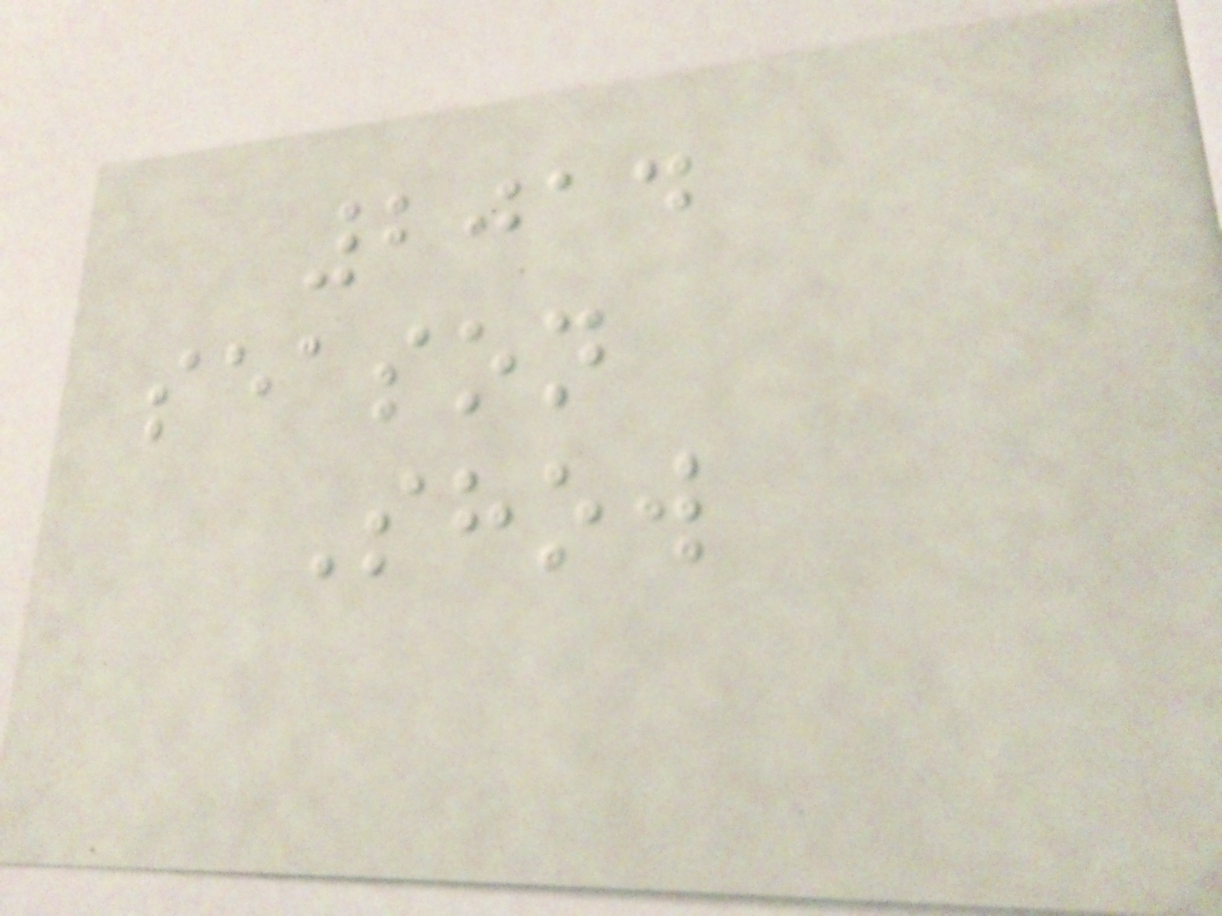2014
season
Show
